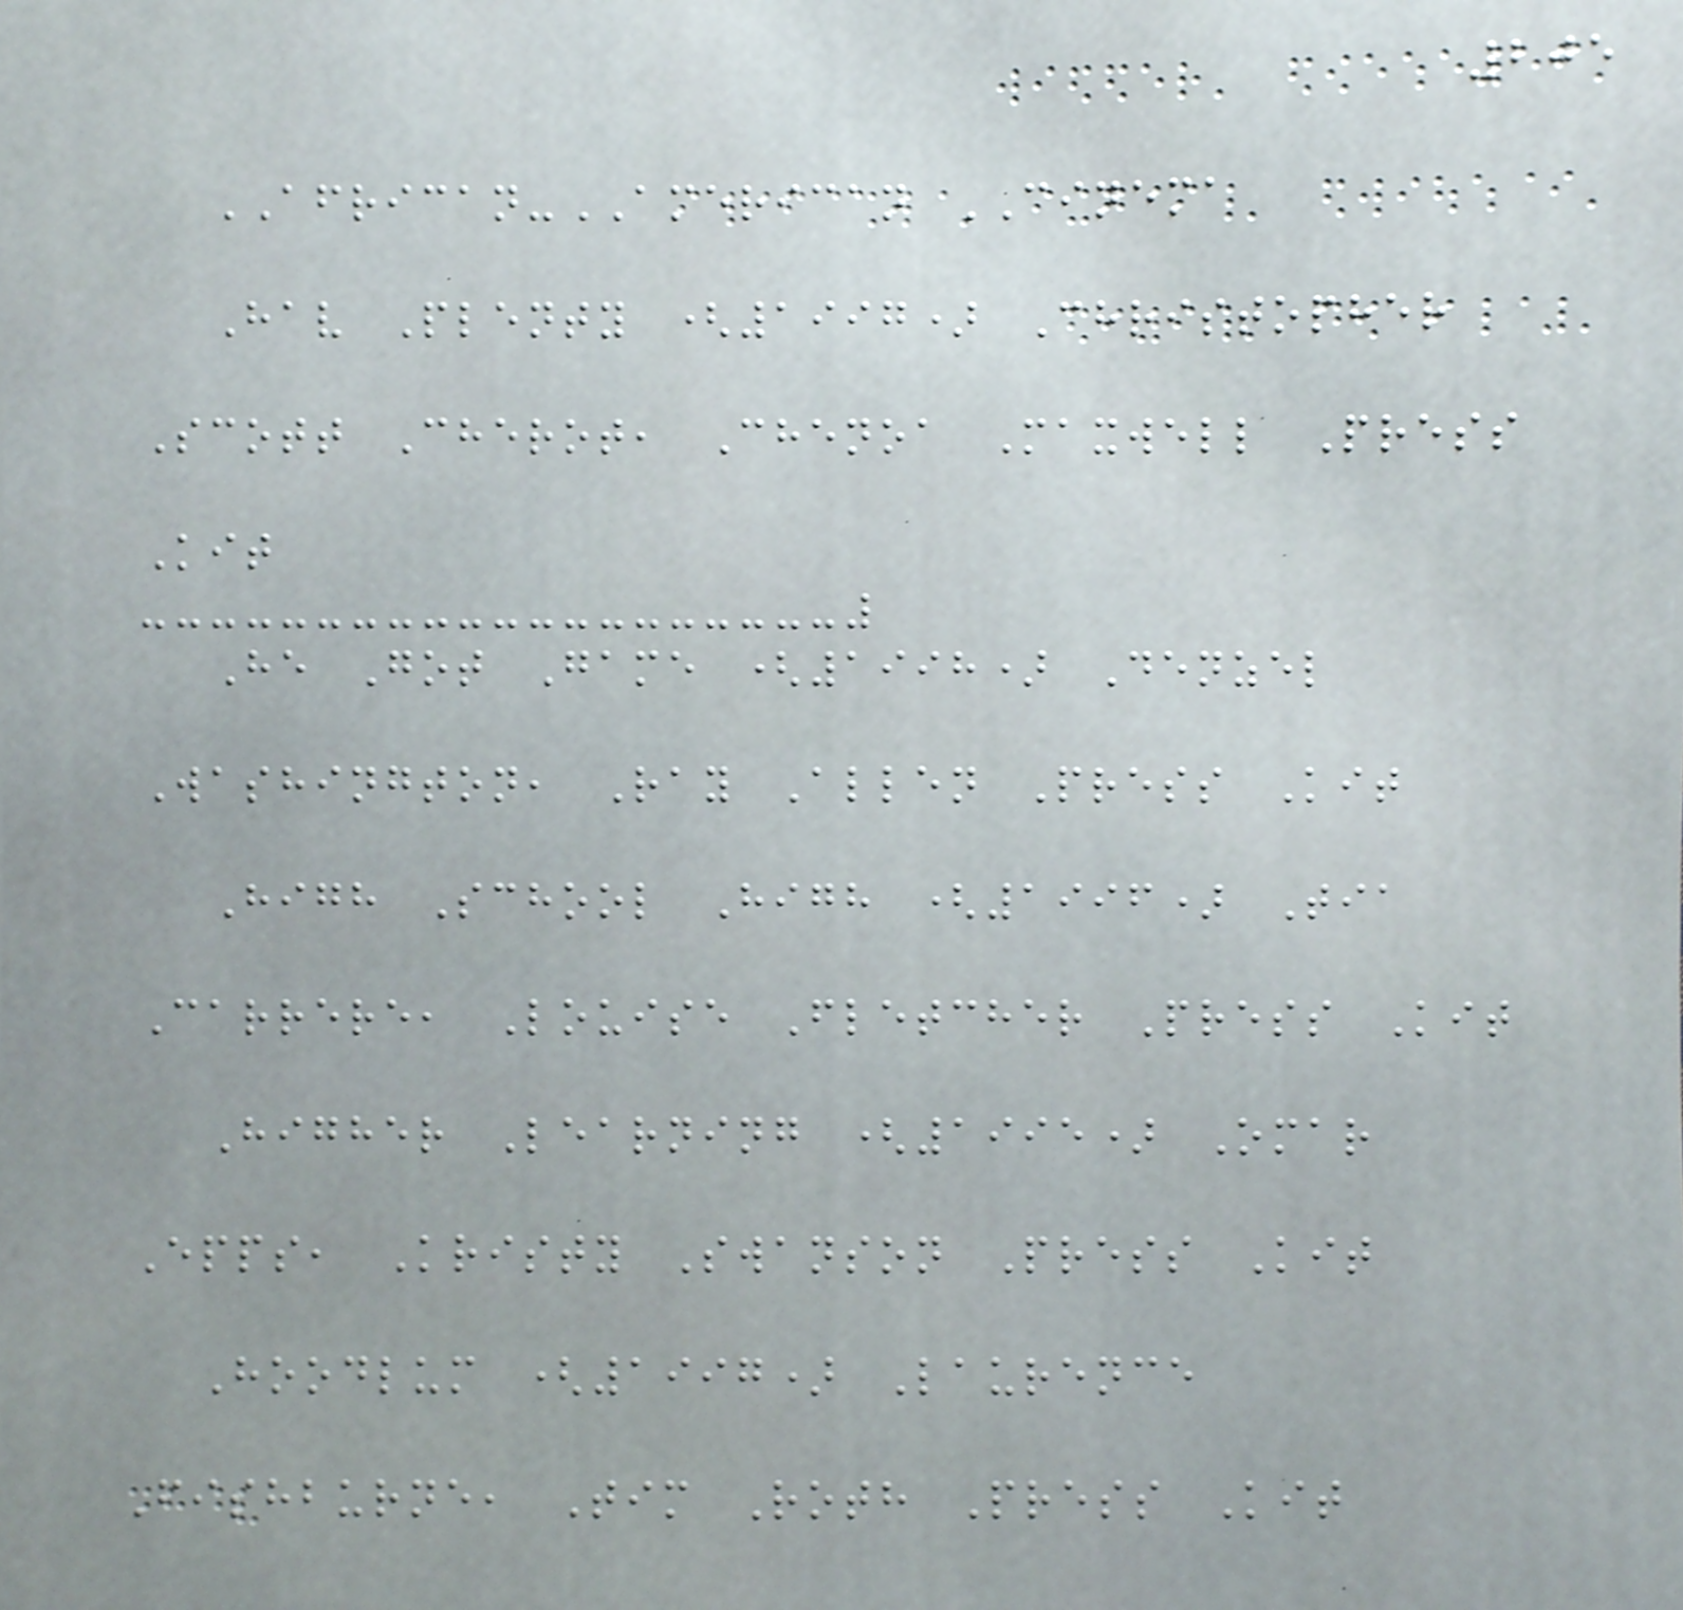205
AFRICAN-AMERICAN CINEMA
Hav Plenty (1997) Christopher
Scott Cherot, Chenoa Maxwell Press
Kit
He Got Game (1998) Denzel
Washington, Ray Allen Press Kit
High School High (1996) Tia
Carrere, Louise Fletcher Press Kit
Higher Learning (1995) Omar
Epps, Kristy Swanson Press Kit
Hoodlum (1997) Laurence
Fishburne, Tim Roth Press Kit
